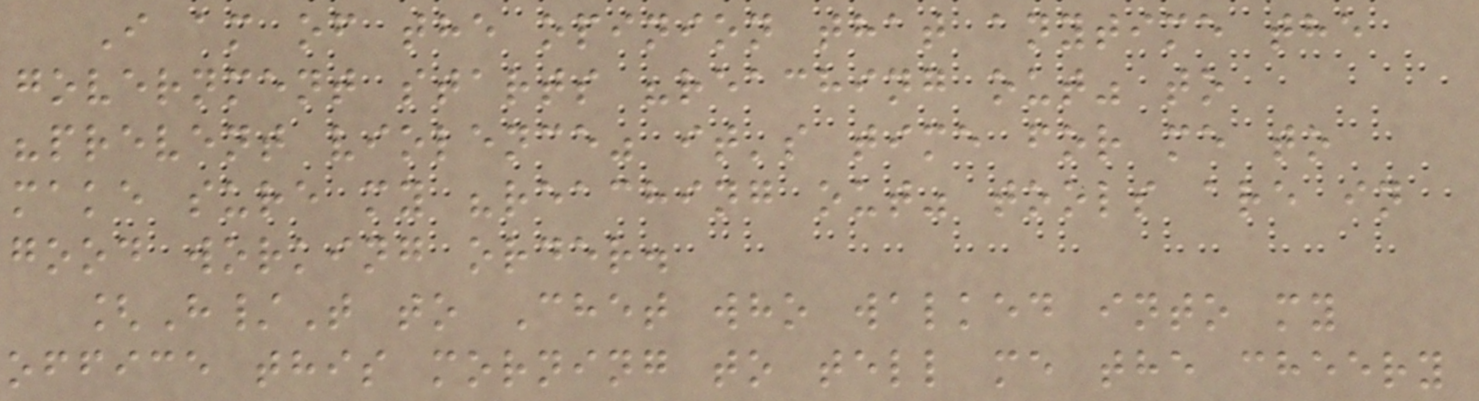I am of the opinion that anytime the
government starts "reaching out" to
"prevent violence" it's time for me to
make sure my "reaching out" tools are in
good working order.
[H/T to Chet who walked into my
office this morning to tell me the cheery
